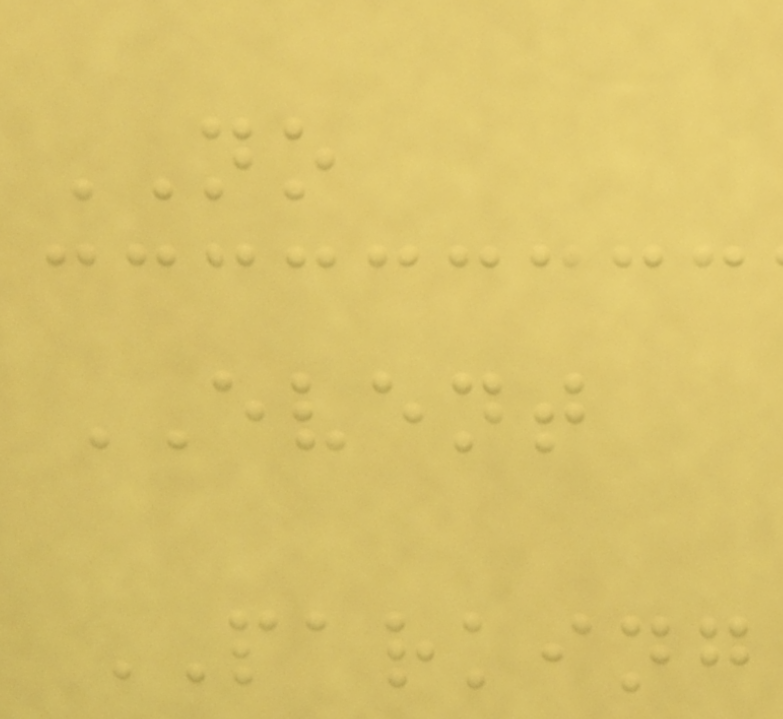NO
EVENT
PARKING
